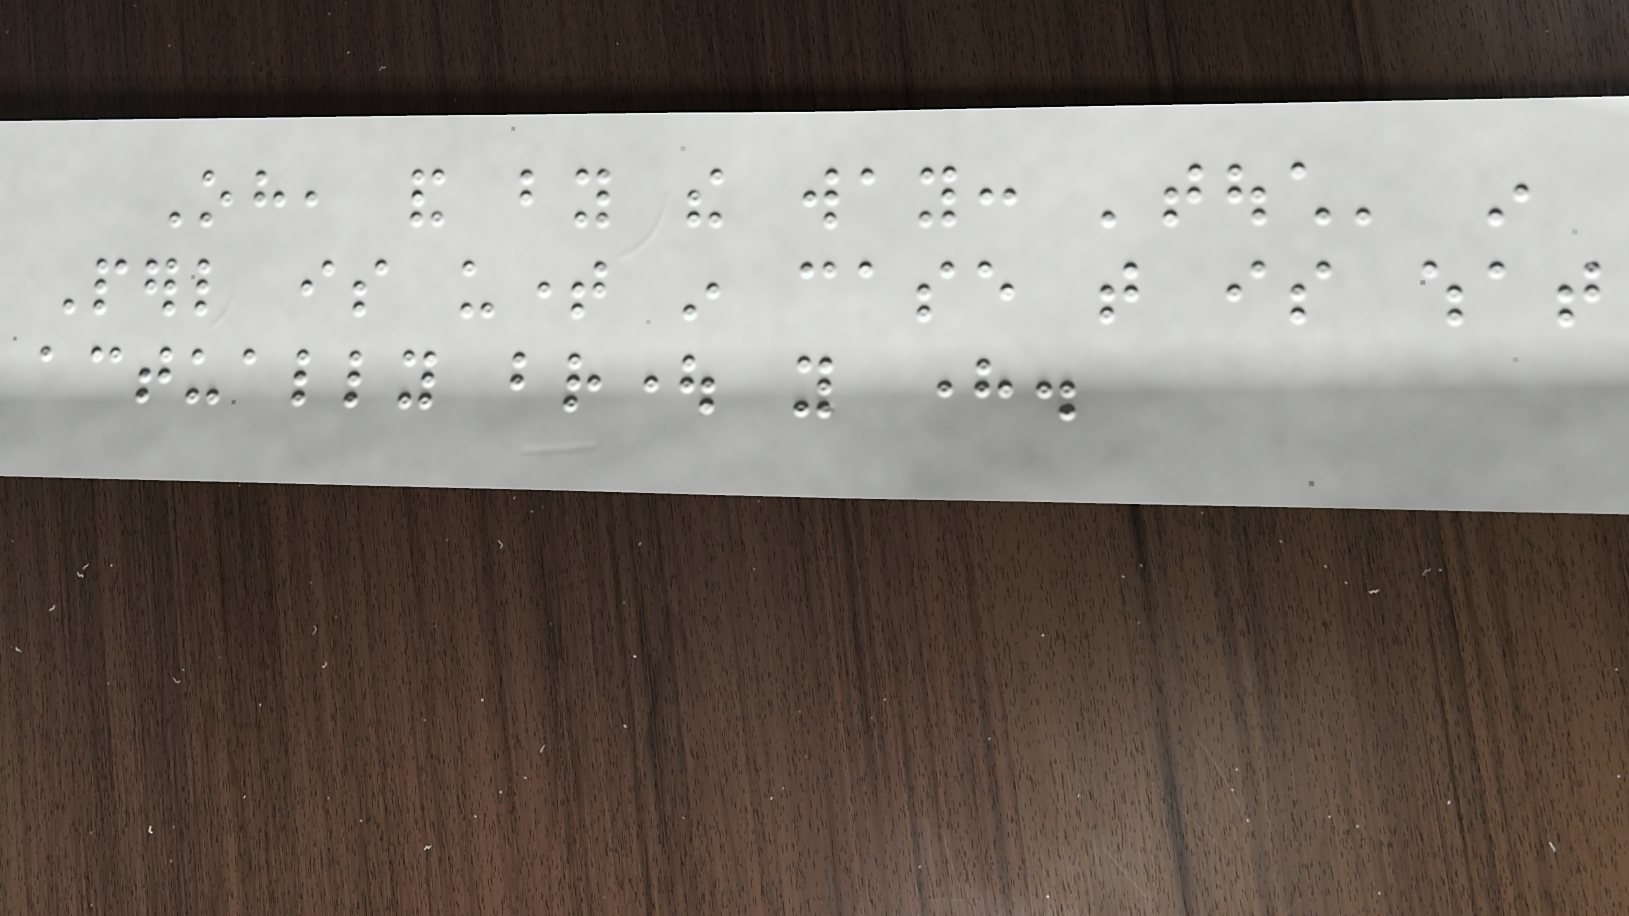Oh, and by the way: 'touch' in
Perl is utime in case that is what
actually brought you here.
